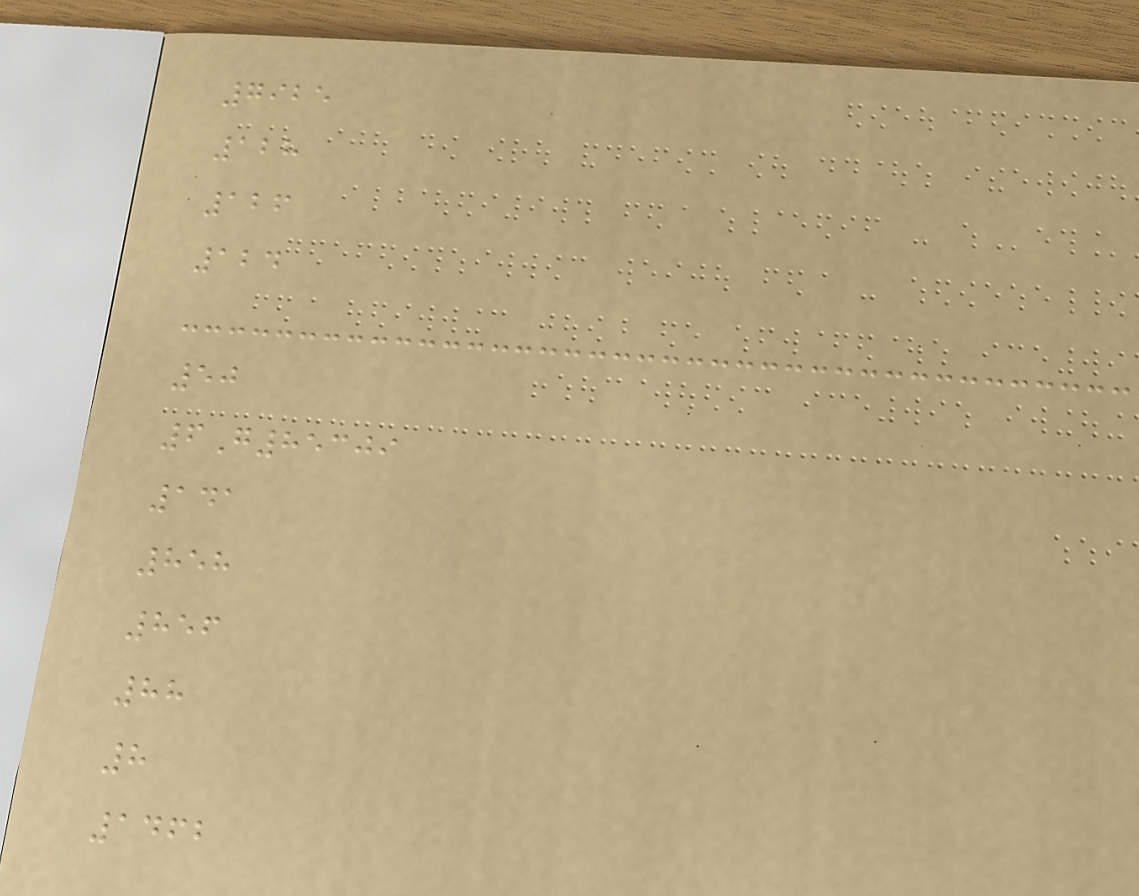7925
128
126
124
50
6G85309
141
858
856
88
8
1462
